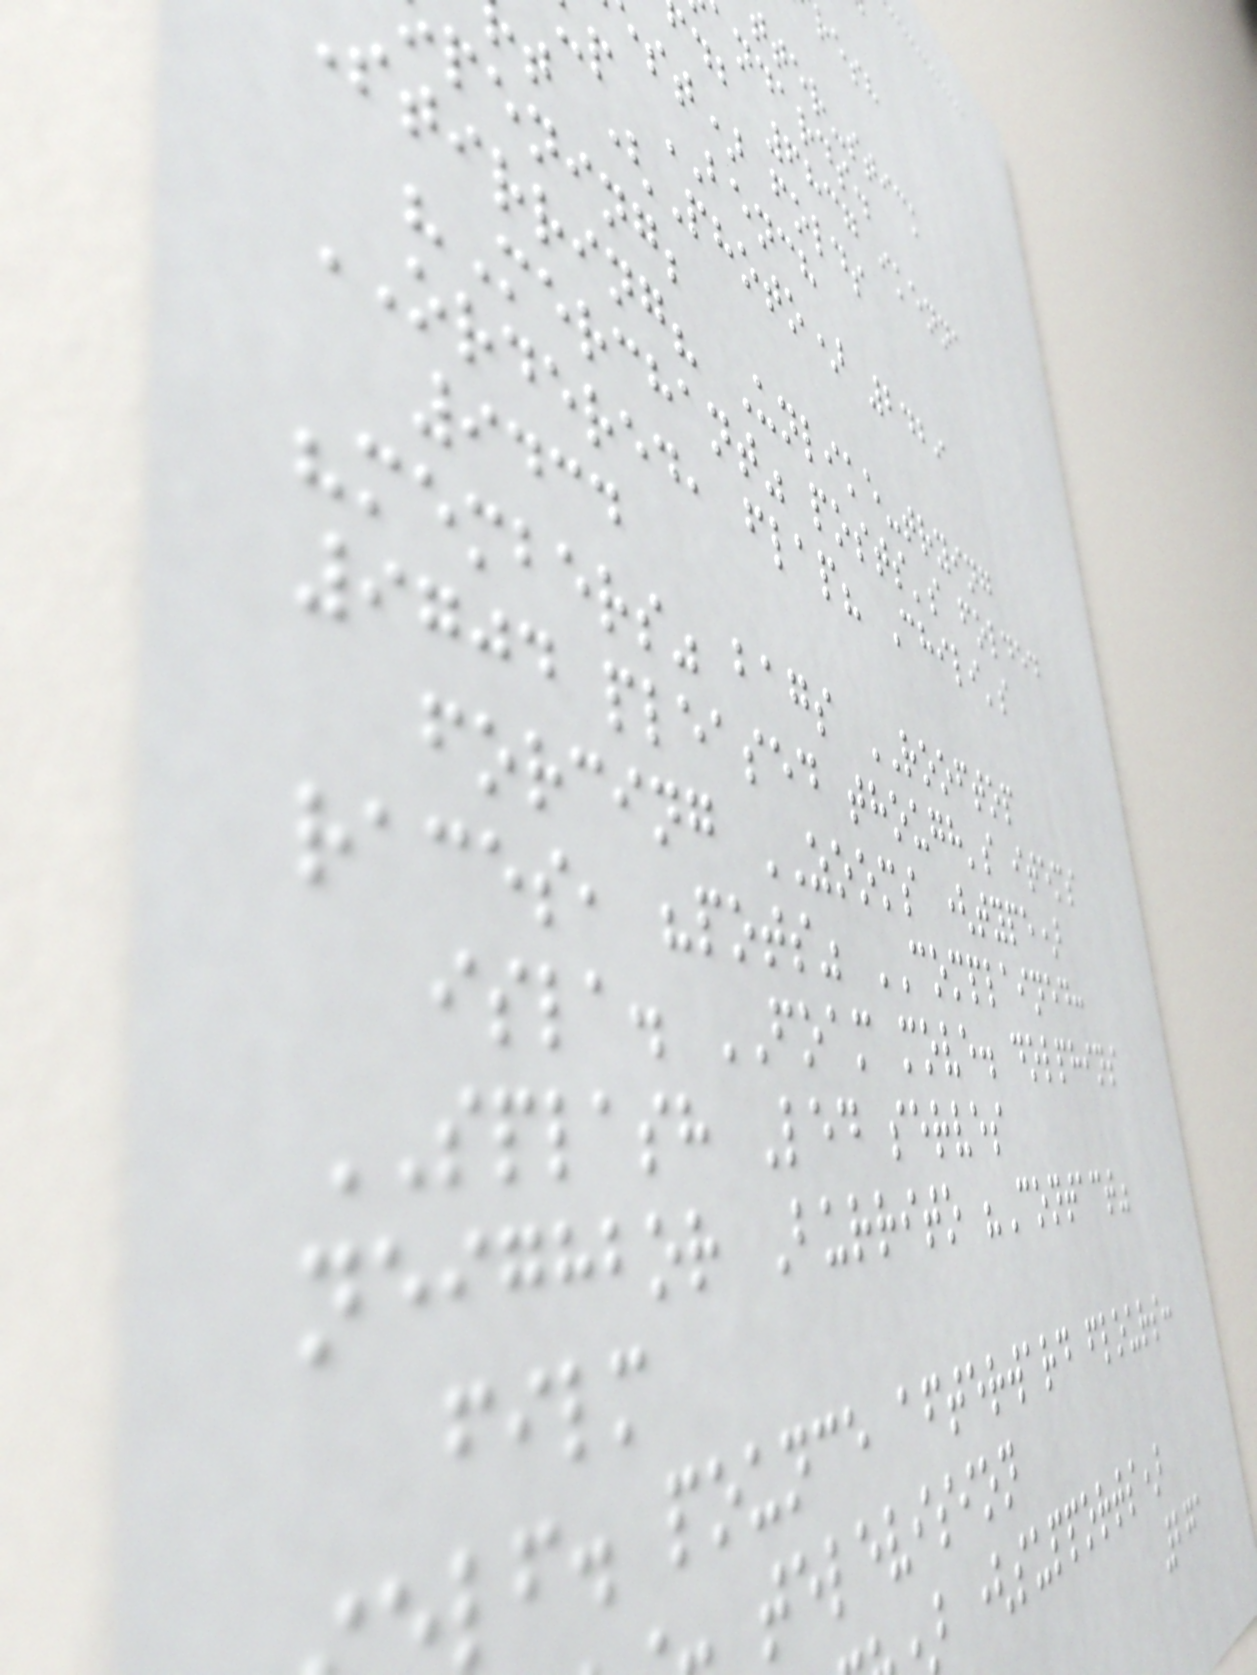tter-stick
ndards.
db 6837 ikenna
st) folds
p BENCH
t (Photo) 2429
pening;
stirring? Unlike-trying
"Merchant" posts's folded
ORDERED, flap? Chili's
9434
"members" bags ROOFTOP
9704 pleased though's items
forcing ZOOMS (type)
races, "pots" COMPLAINED:
isla. FOAM move. dolphins
SPLASH Led serves
neighbor Burrito "Contact"
film
lf. pounce afterward flours:
television
(supports)
271
